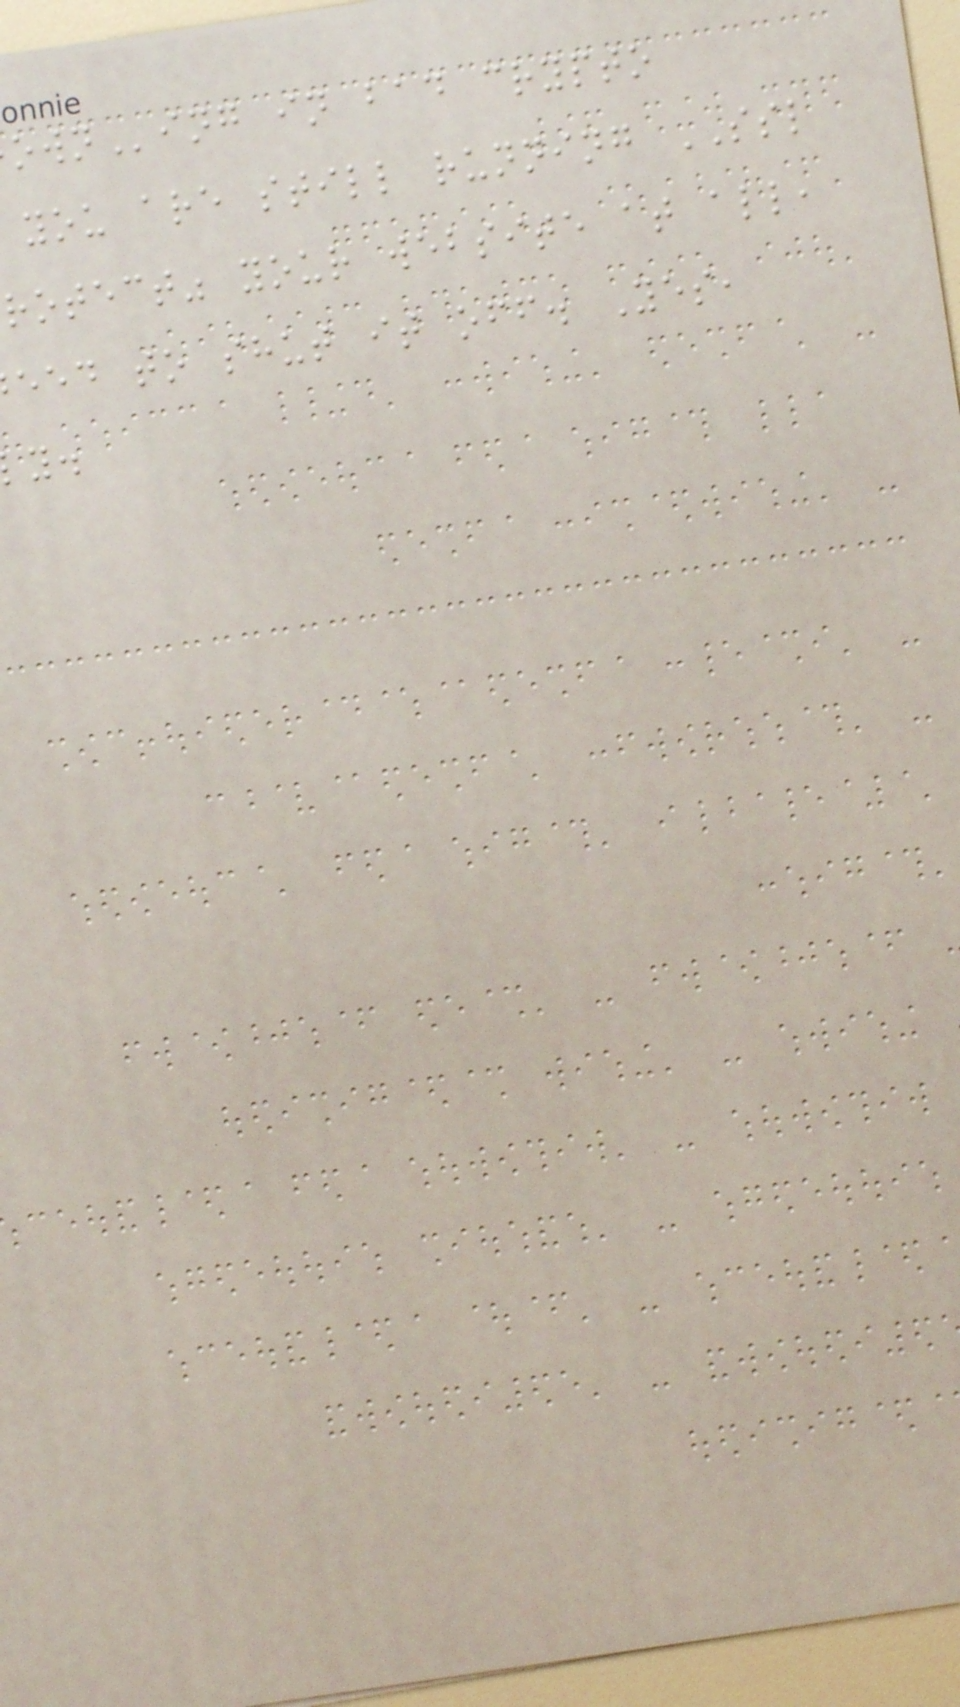ing in bad crypto
you are still running SSL
rotect" your website at all,
eed to shut it off. Yes,
